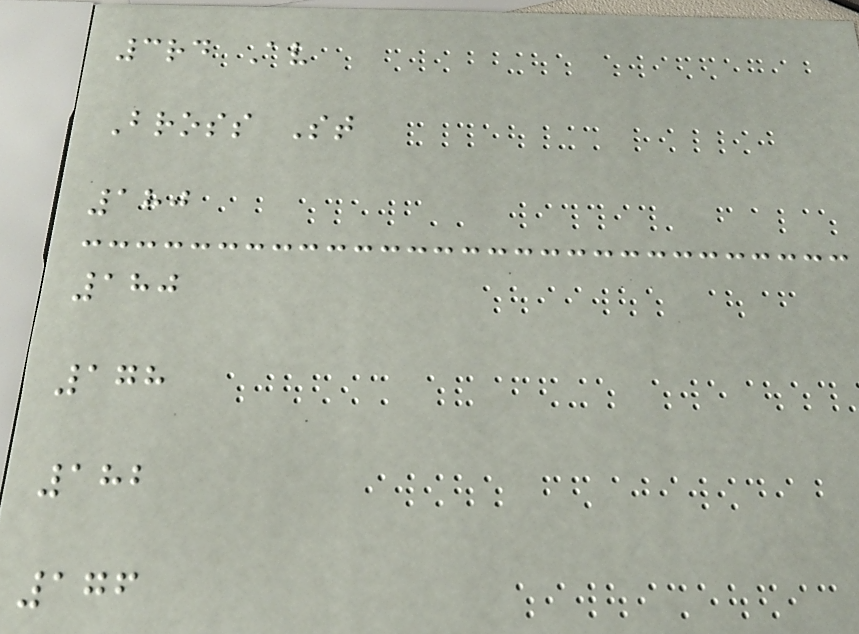3rd Av
Bross St
180
180
178
182
176
